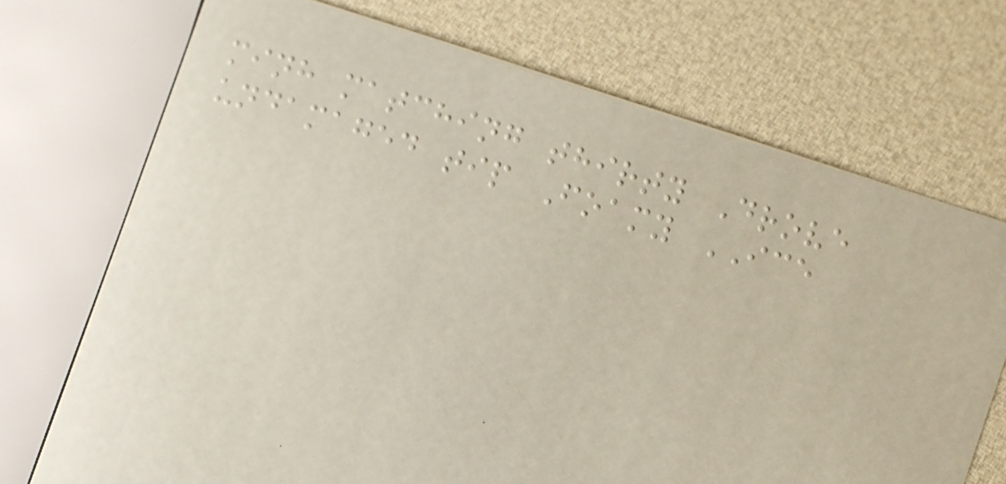minh matching thirty Drove
undamaged tip Foamy ICE
